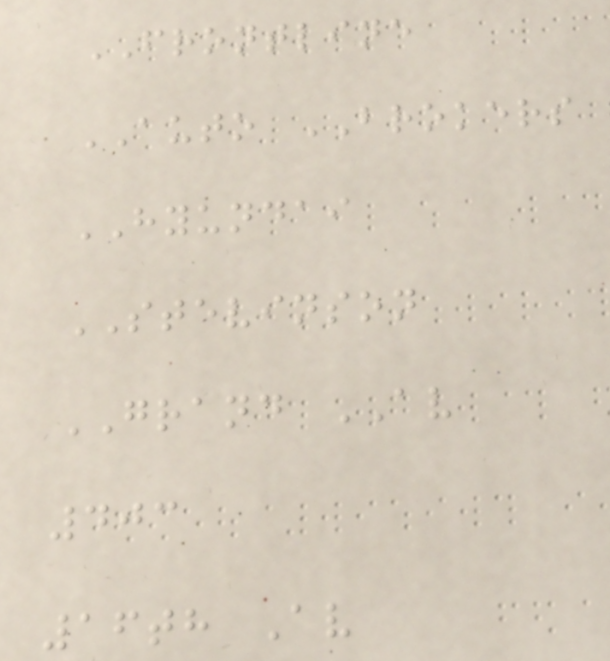FRONTLINE
AUTO BROKERS
HYUNDAI
STEVINSON
GRAND AV
403
16th Av
